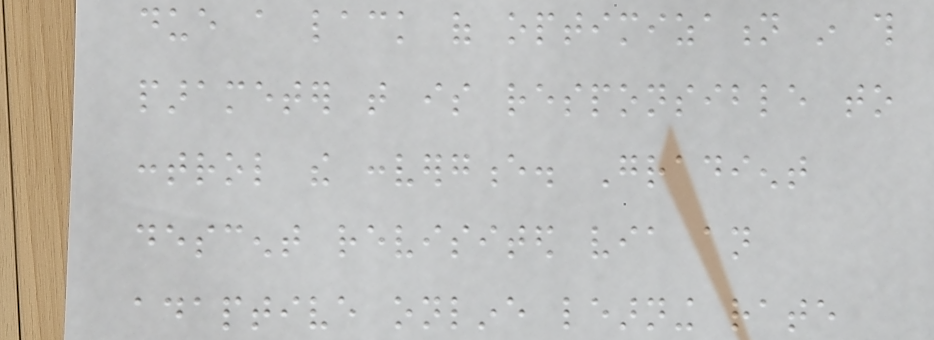due a lack of optimization in this
parameter that is responsible to
control the convergence. Gradient
descent revisited via an
adaptive online learning rate
